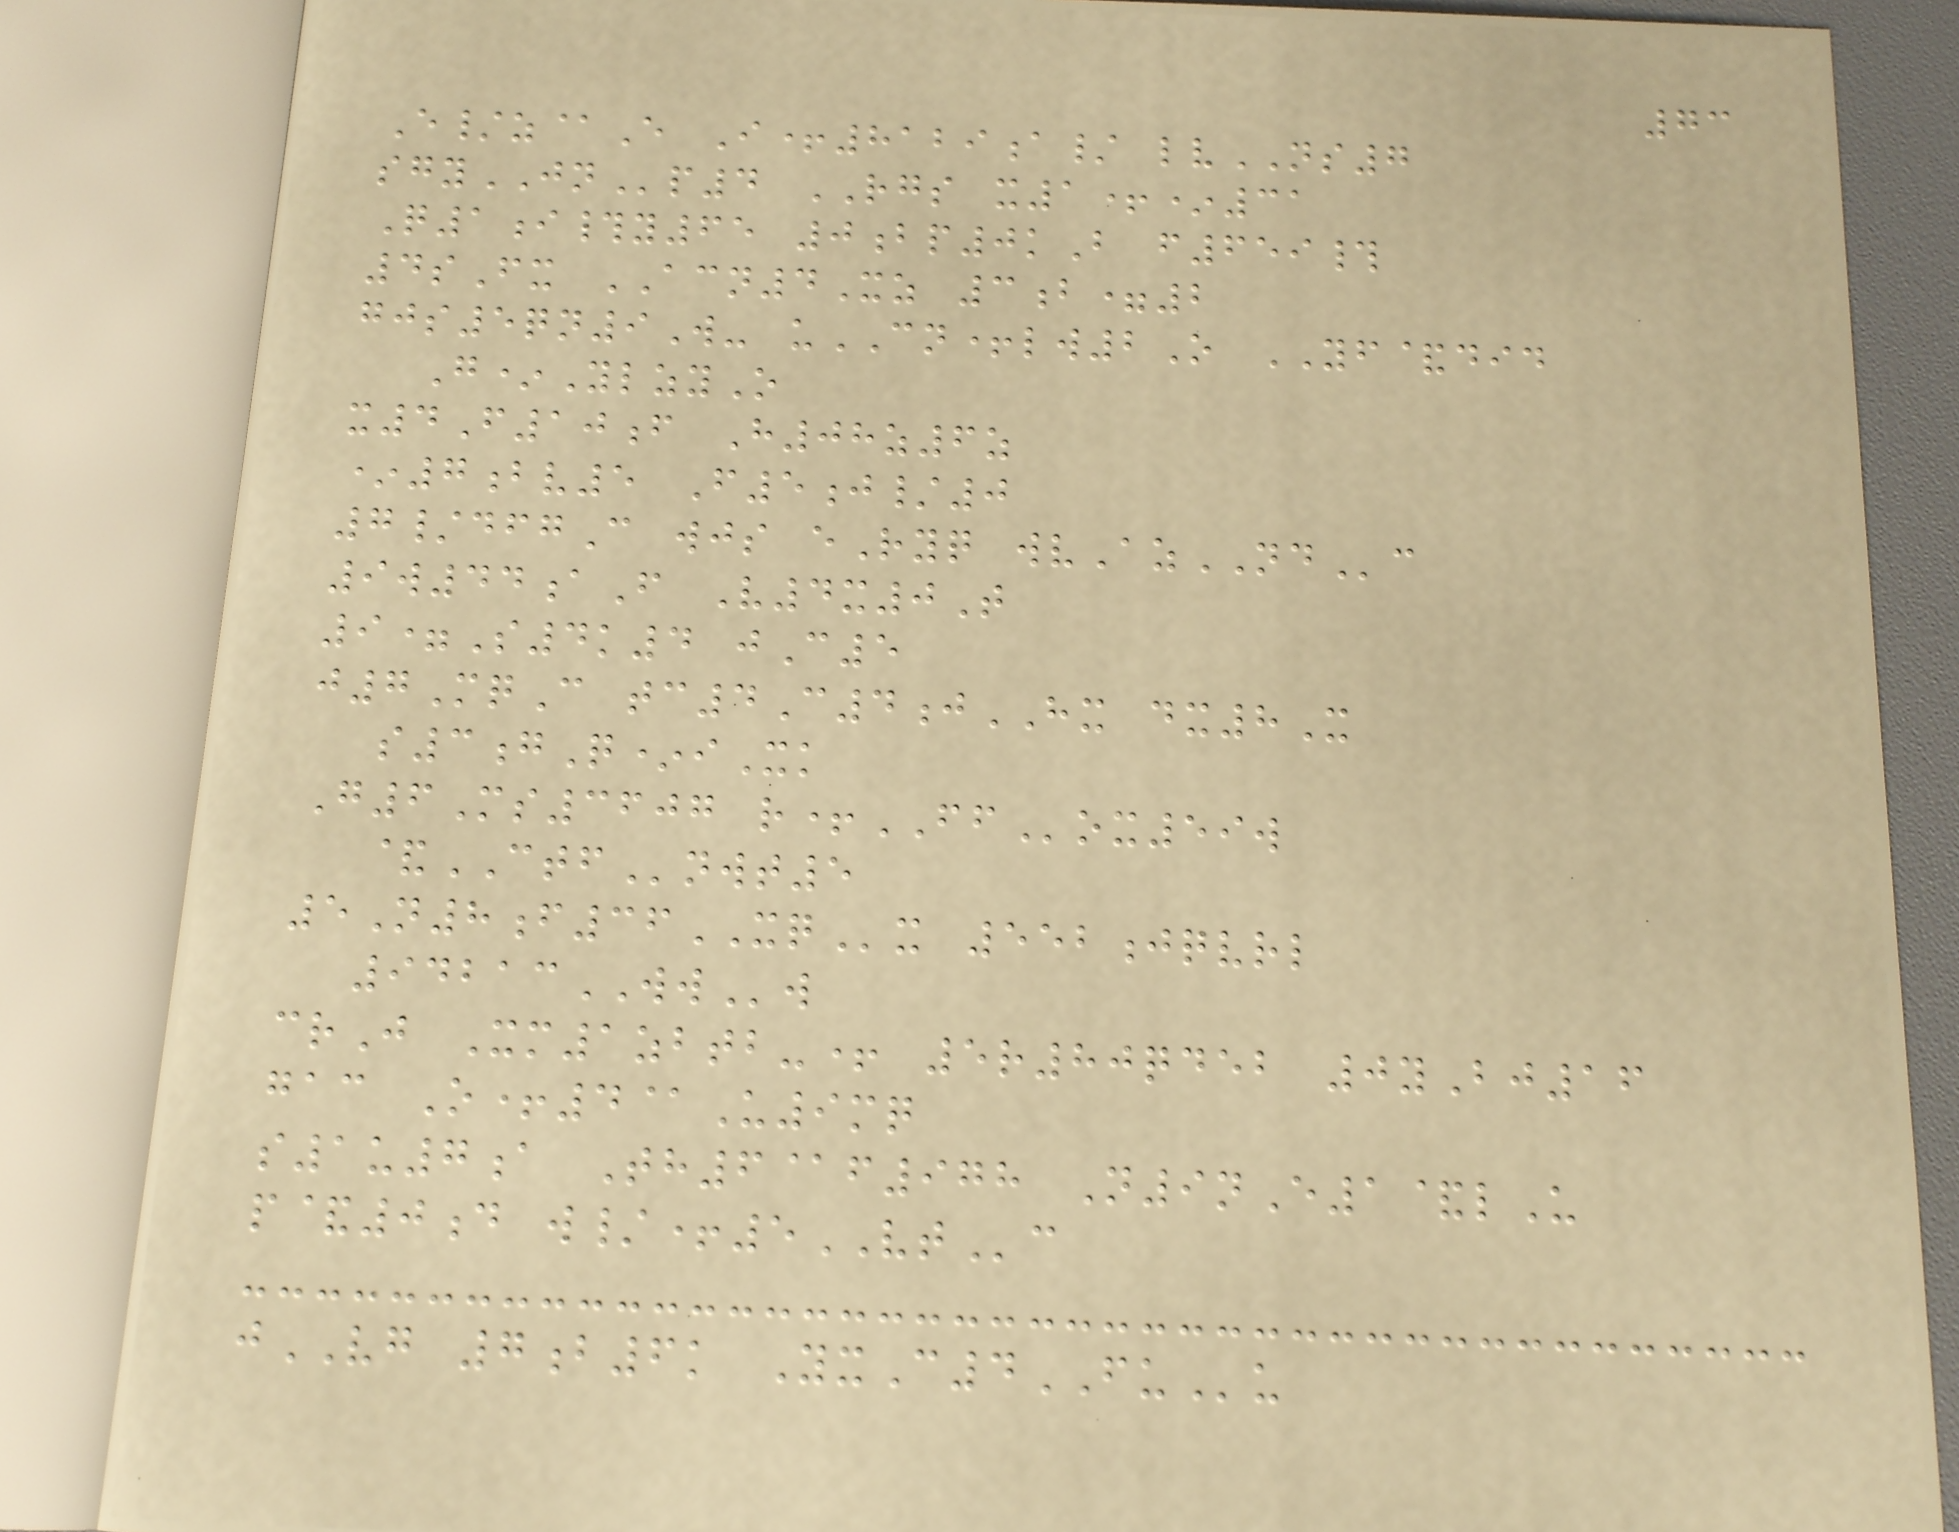73
E/z@E I+8129a/ lvNS7
sgyJNp4 RGS x1+*31
Q1i#y65 0bp0kB f659#
4sFx ACN4Xz 3b=2
gjs5qn9W- uCN+lw2O YF&did
G*YlzyO
x4F10f H08z6z
*7bv5 F5j/0
7/dfgC wjs eRyq wvAzNDc
9w44aF V4x0T
9=S4k4 jC5
j7MqC tc4C4jHX dx8X
s3gQ*iXk
G6Ms3607 r+FFox59w
&CTFnwt5
5N8f36XQx 552jqvrl
94213WWw
crJ Xm1zbtb-+ 5r80qdeb 0yBj16
gac O+4@U9mq
s1u7a Th6@f978 N9nE1&lU
p&0d w/+5VTc
jVG 7b6k YxC4FUu
